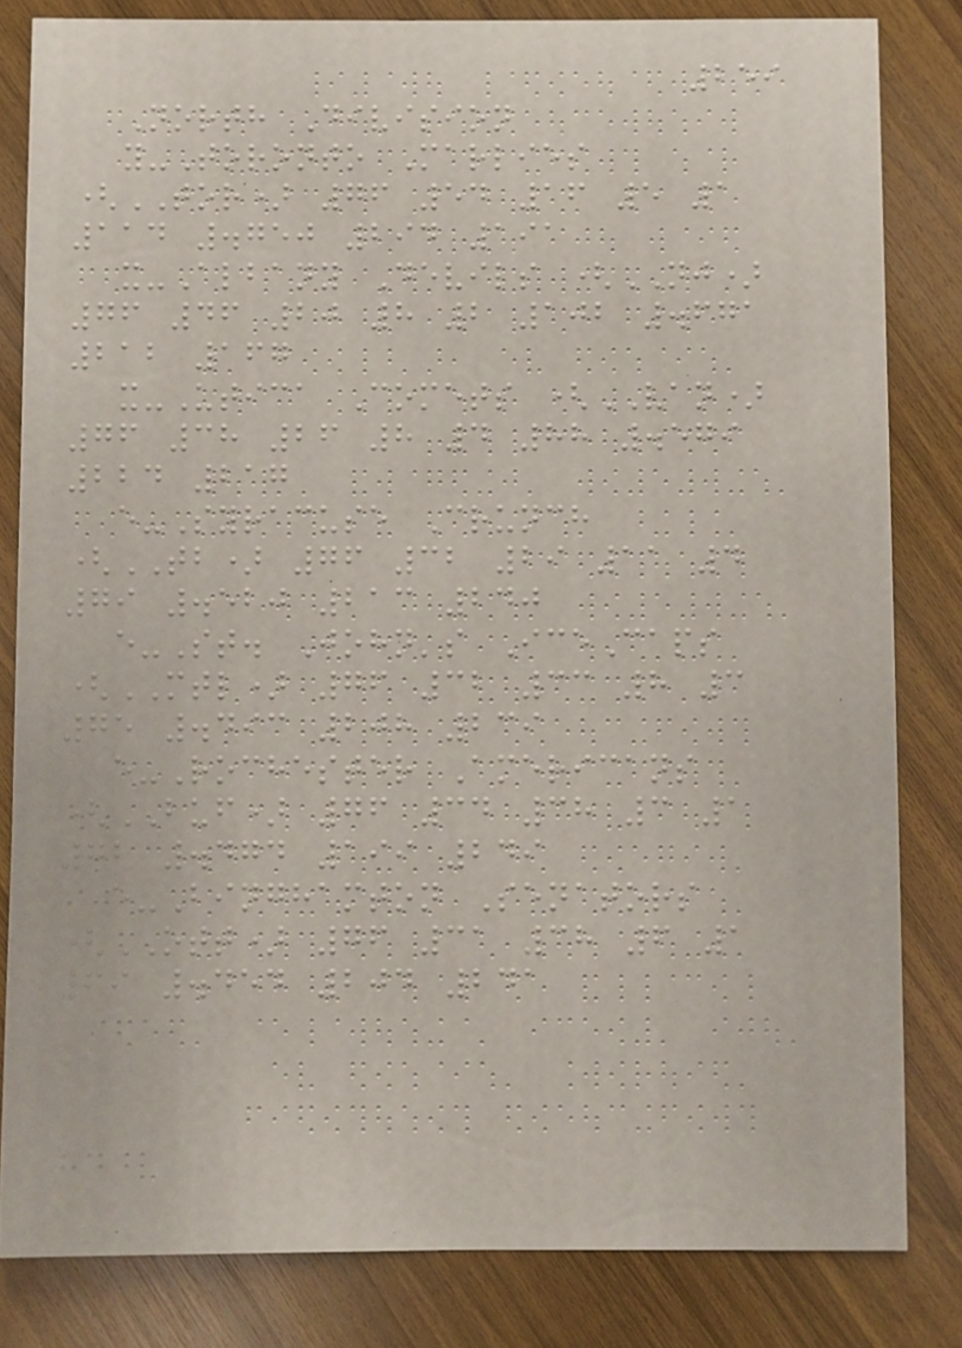259
North Division
y-Toronto Marlies
(TOR) 76 54 16 5 1
114 .750 294 191
x-Albany Devils (NJ)
76 46 20 8 2 102 .671
212 167
x-Utica Comets (VAN)
76 38 26 8 4 88 .579
224 217
e-Syracuse Crunch
(TB) 76 32 29 11 4
79 .520 213 240
e-St. John's IceCaps
(MTL) 76 32 33 8 3
75 .493 208 239
e-Rochester Americans
(BUF) 76 34 38 3 1
72 .474 199 249
e-Binghamton Senators
(OTT) 76 31 38 6 1
69 .454 204 241
